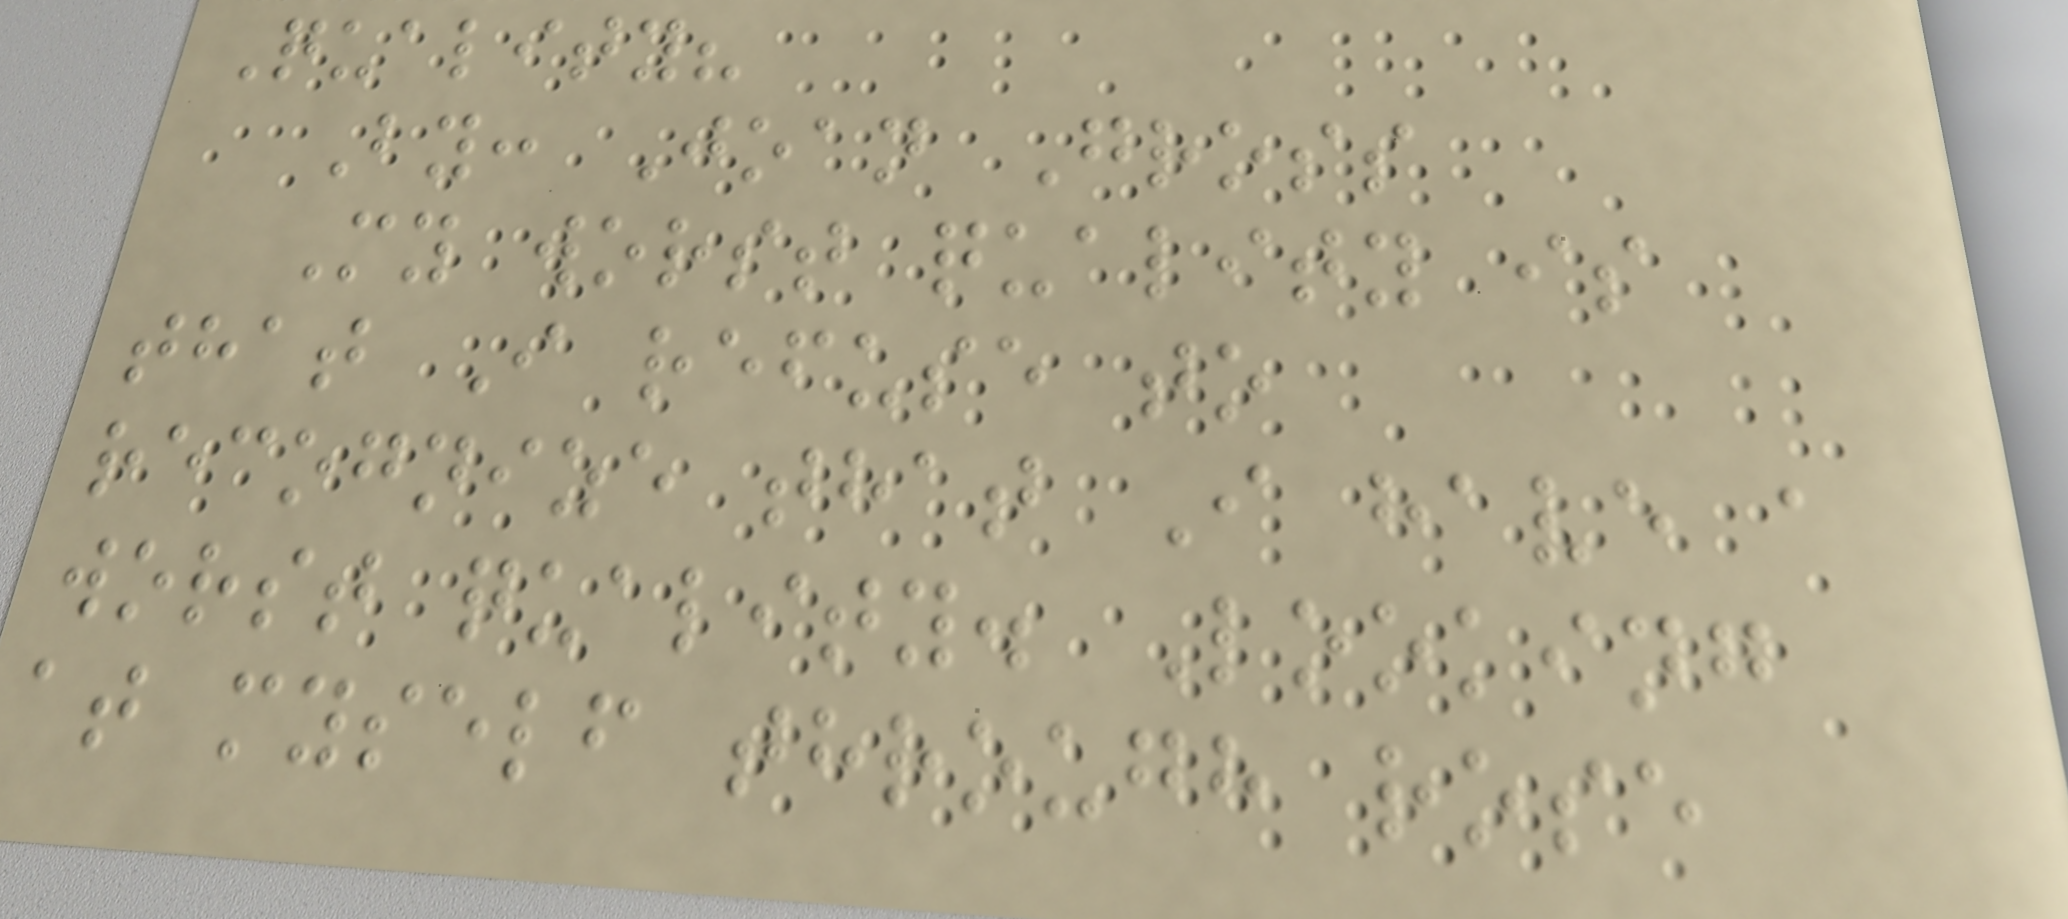Quality?
By: Joan Gross
My worst quality is
that I refuse to
recognize that I have a
worst quality. Looking
at myself through rose
